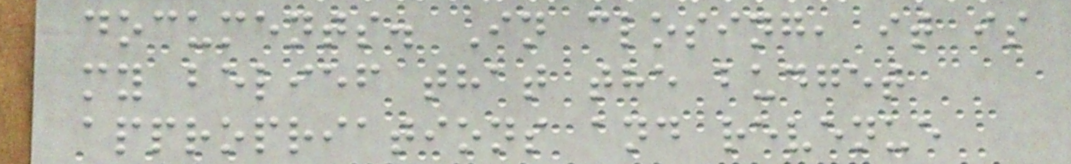documents. In closing, it is
my belief that the budget
appropriations and revenue
